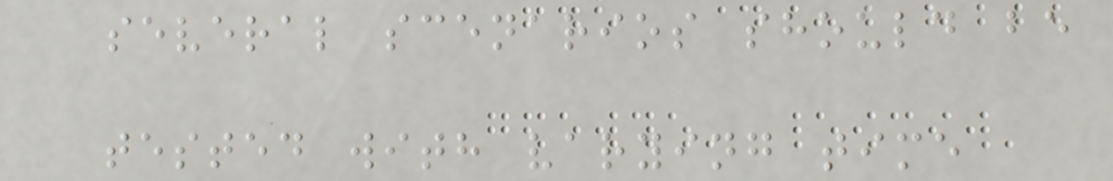several scenarios should be
tested with varying time
